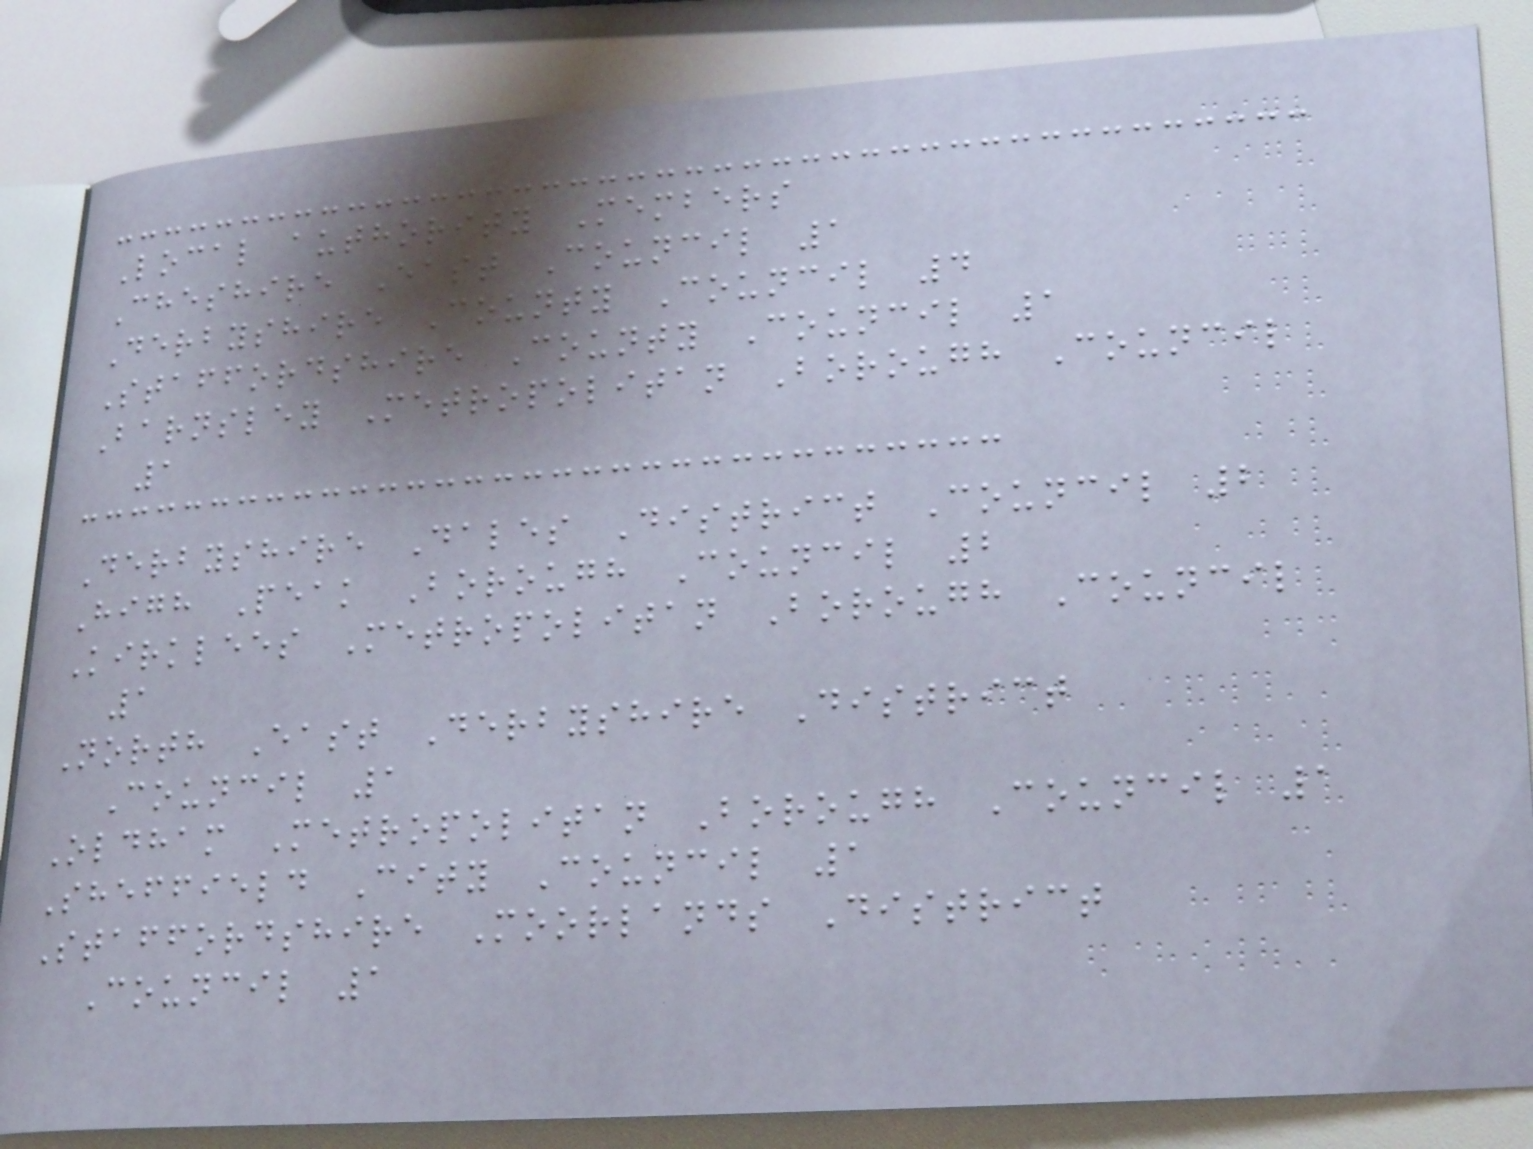Local authority Members
Cheshire East Council 1
Derbyshire County Council 4
Staffordshire County Council 1
Barnsley Metropolitan Borough Council
1
Derbyshire Dales District Council 2
High Peak Borough Council 2
Kirklees Metropolitan Borough Council
1
North East Derbyshire District
Council 1
Oldham Metropolitan Borough Council 1
Sheffield City Council 1
Staffordshire Moorlands District
Council 1
